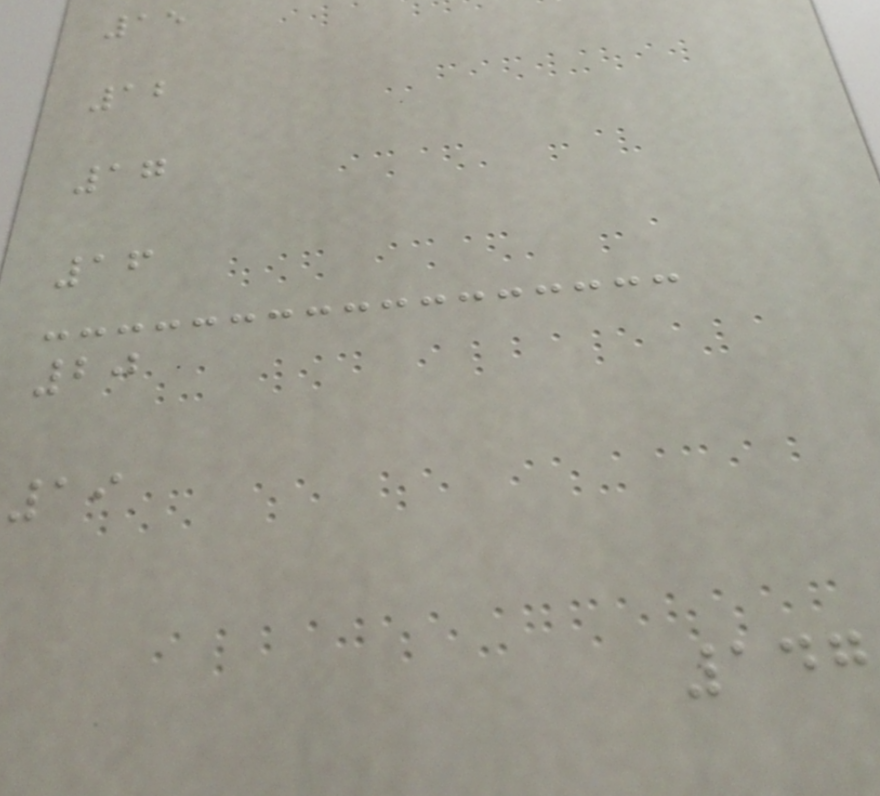15
12
17
16
20
19
147
